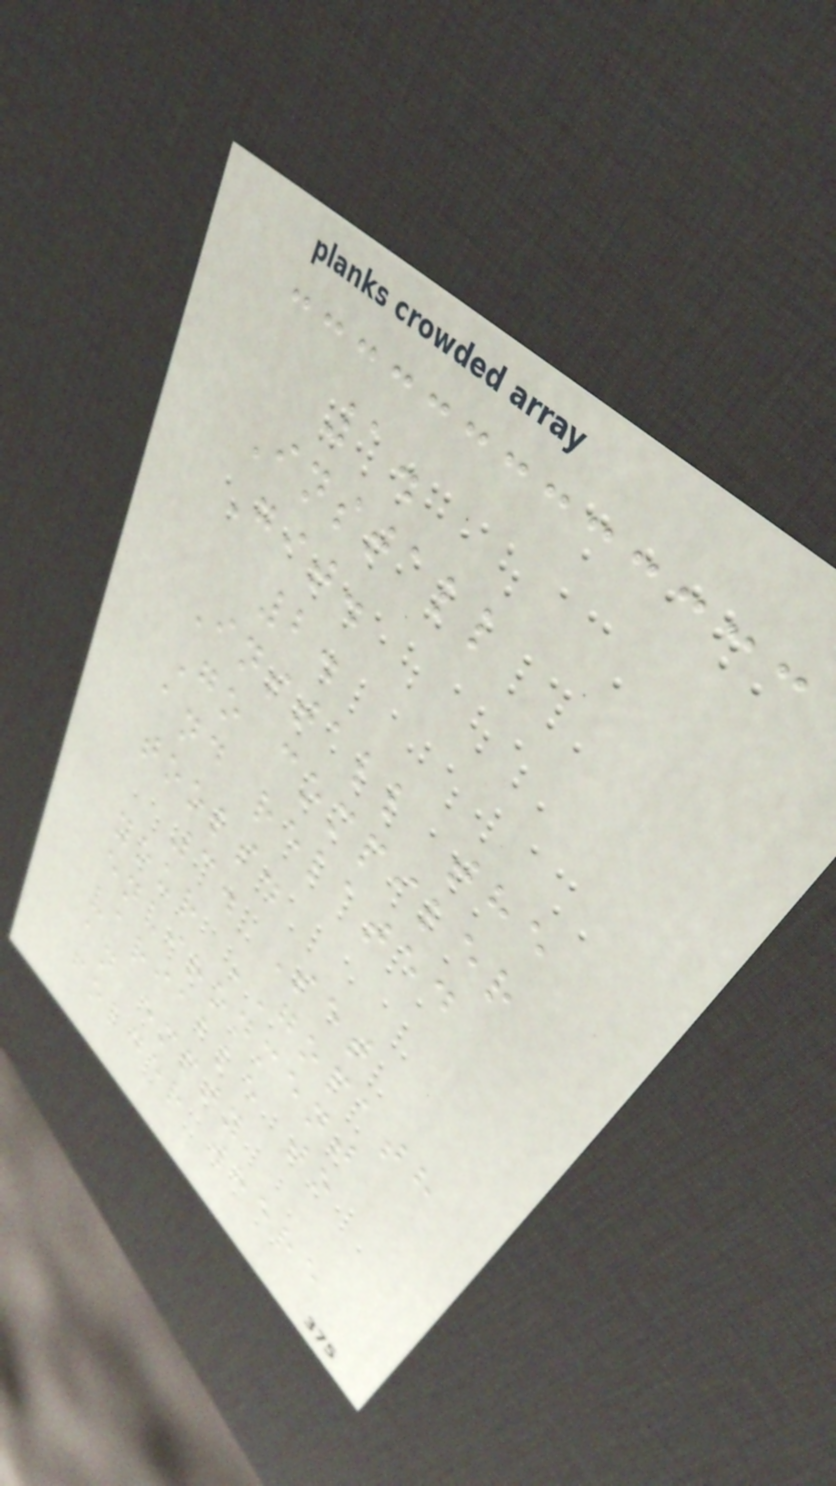1.
Install
Git.
2.
Install the
Go compiler
and related
tools.
3. Set
your GOPATH
environment
variable to
an empty
folder where
